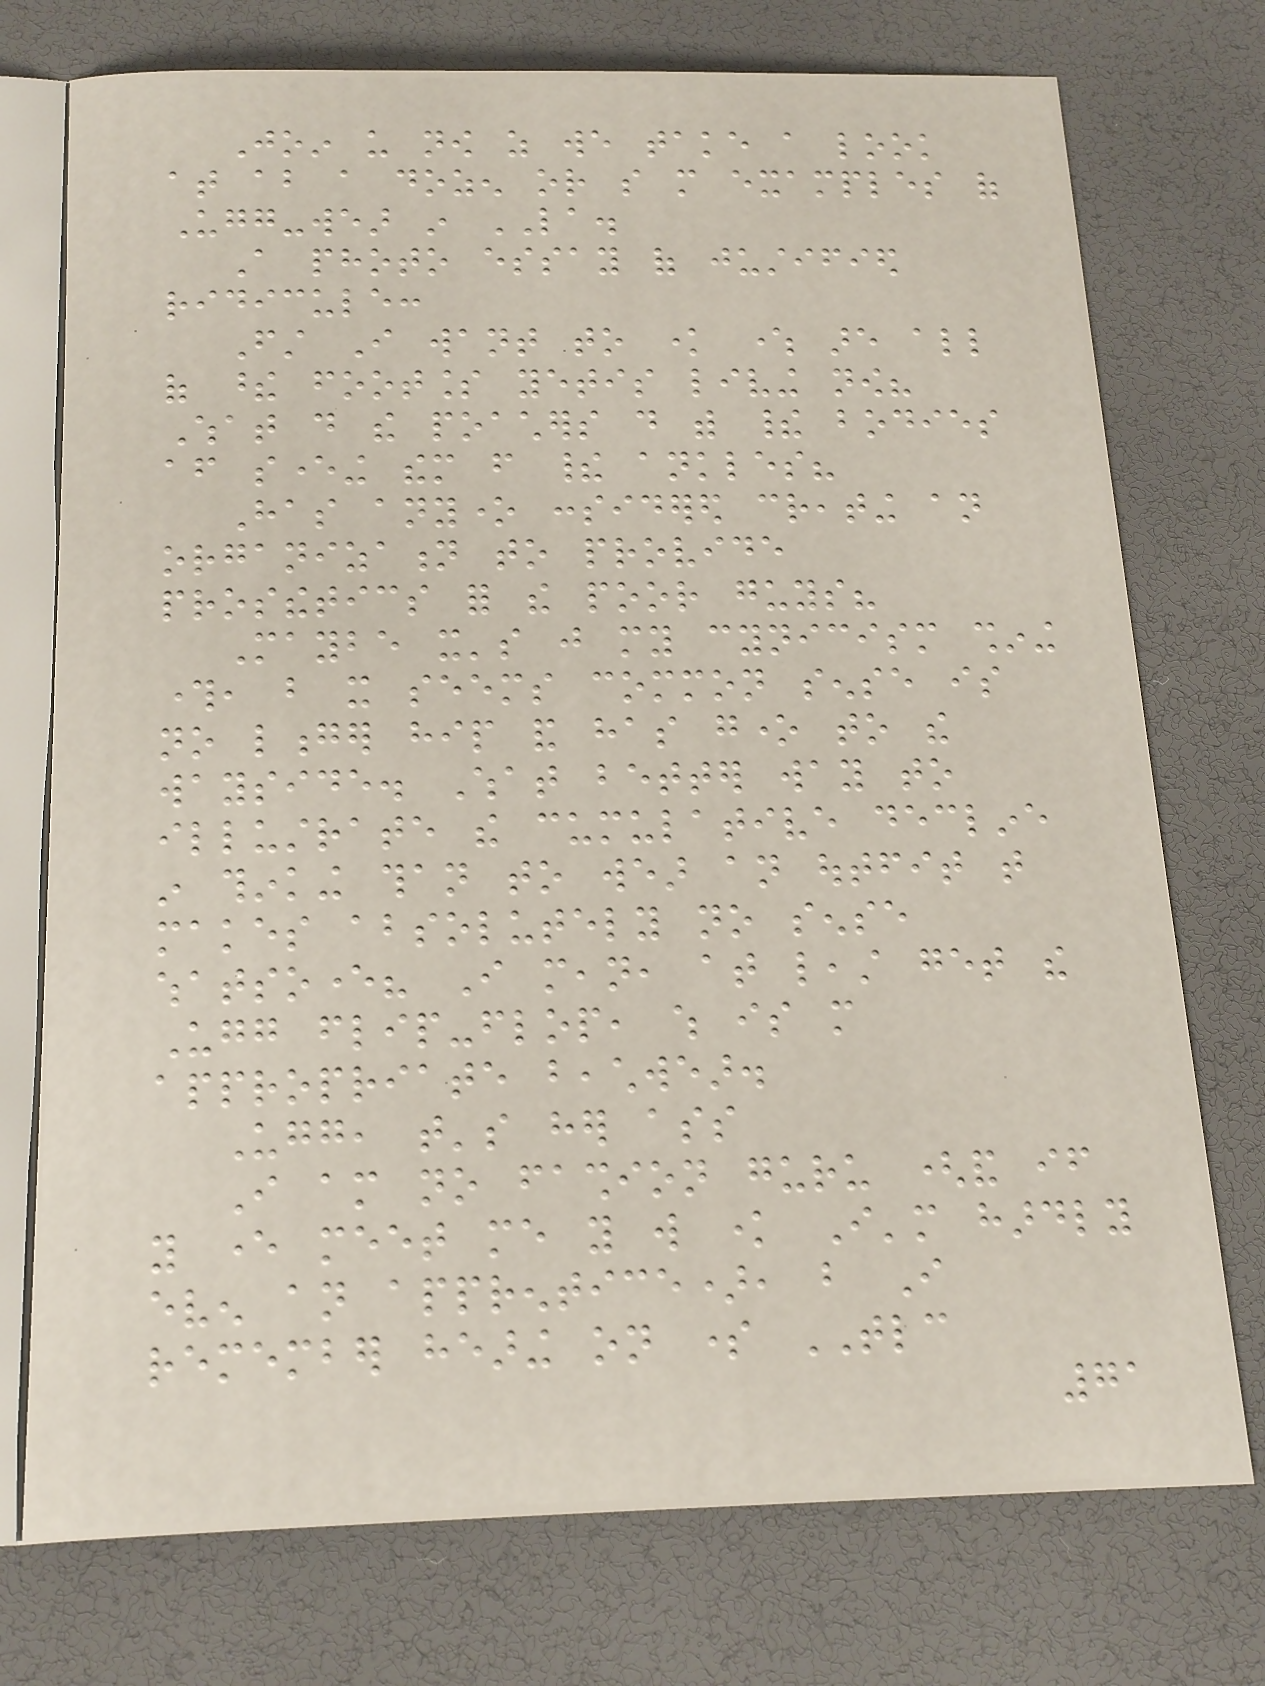Join us now as we take a look
at about a dozen or so more examples of
Ugg-wear in LA.
A photo essay of justified
ridicule:
First I want to know where are all
of these footless yetis living now?
What do the poachers do with their bodies
after severing them from their ankles?
Has anyone considered creating an
organization to provide
prosthetics for the poor guys?
Maybe it's just my cynicism shining
through, but it seems common sense is
no longer hip and has gone to the
wayside. What better way to
illustrate the cumulative decline
in thinking than to wear an outfit that
makes absolutely no sense
whatsoever? I mean, at least get the
Ugg flip-flop, which is more
appropriate beachwear.
Ugg, that's her ass
I am no fashion guru (and if
you ever meet me you will know I'm hardly
even an apprentice), but I
remember hearing on some TLC
71
